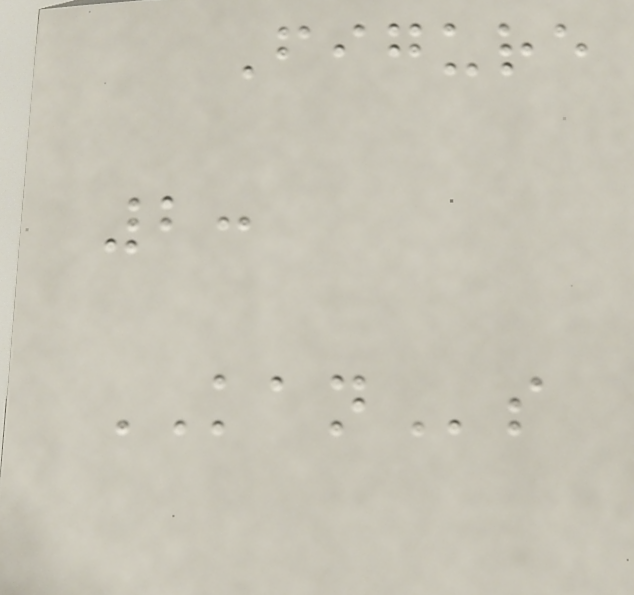Figure
2:
KANs
